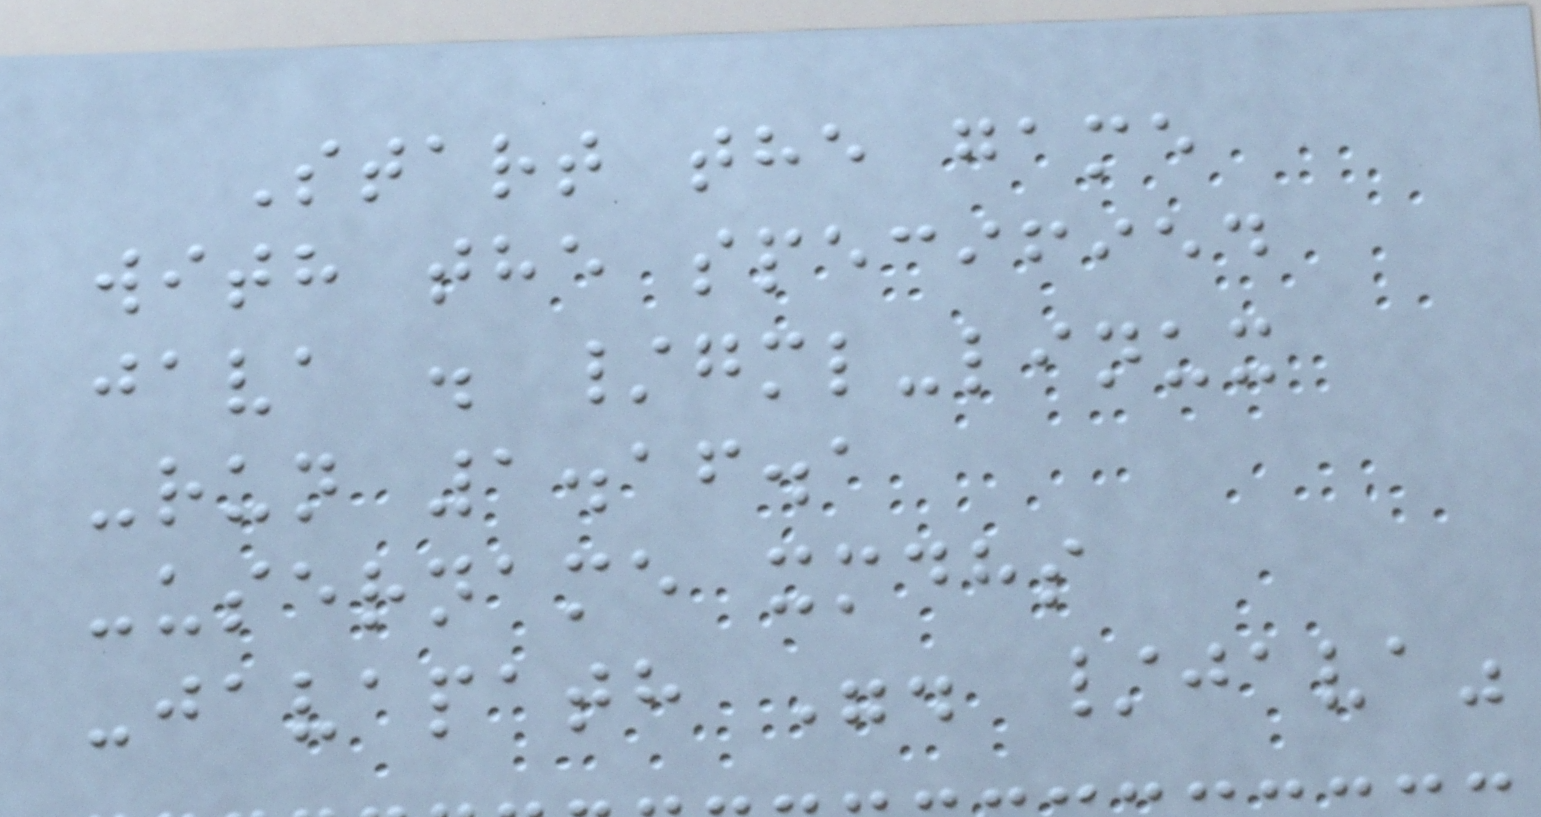Start the game
with the specified
java . /gml-linux
-run 1.16.1
-username xmdhs
-javapath ". /java"
